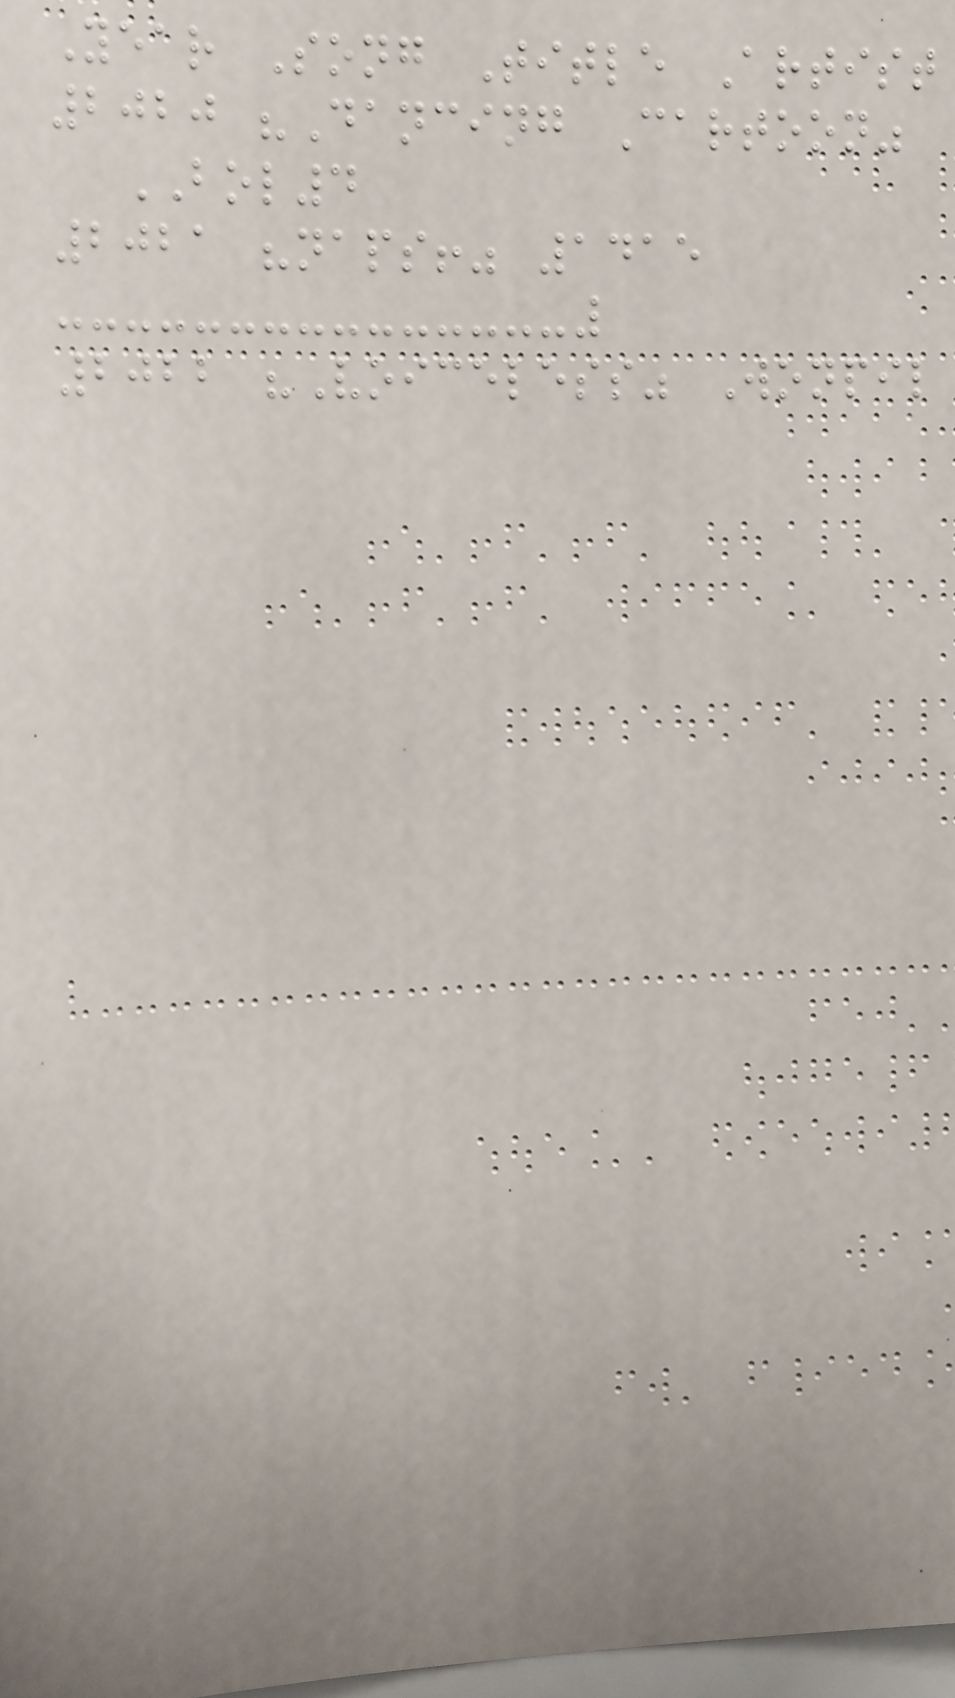Year Song Title Artist
2020 "Dancing Cartoon"
BOL4
2021 "naps!" 1415
2022 "Voiceless" Wonpil
